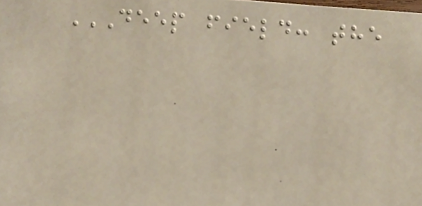DEEP FIELD: THE
